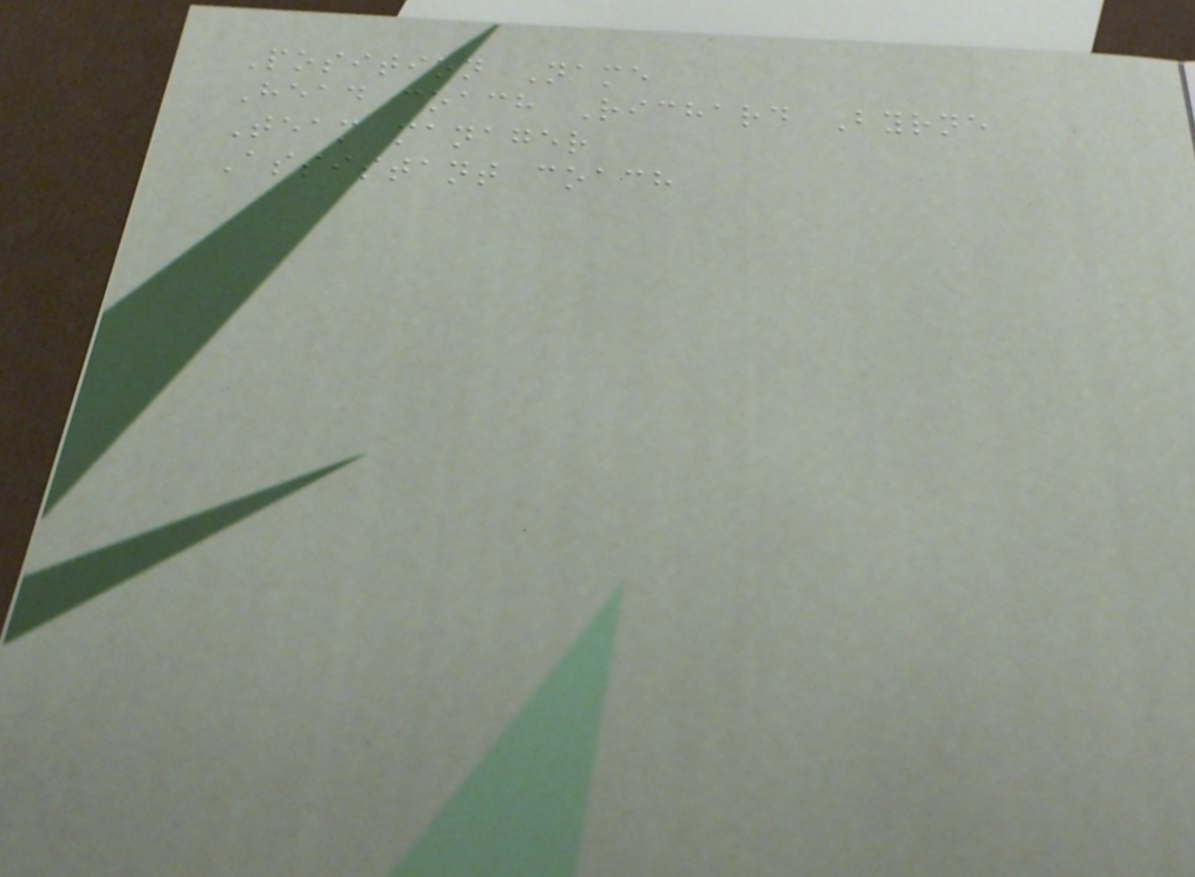Position Name
Head coach Richard Byrne
Team manager
Assistant coach
